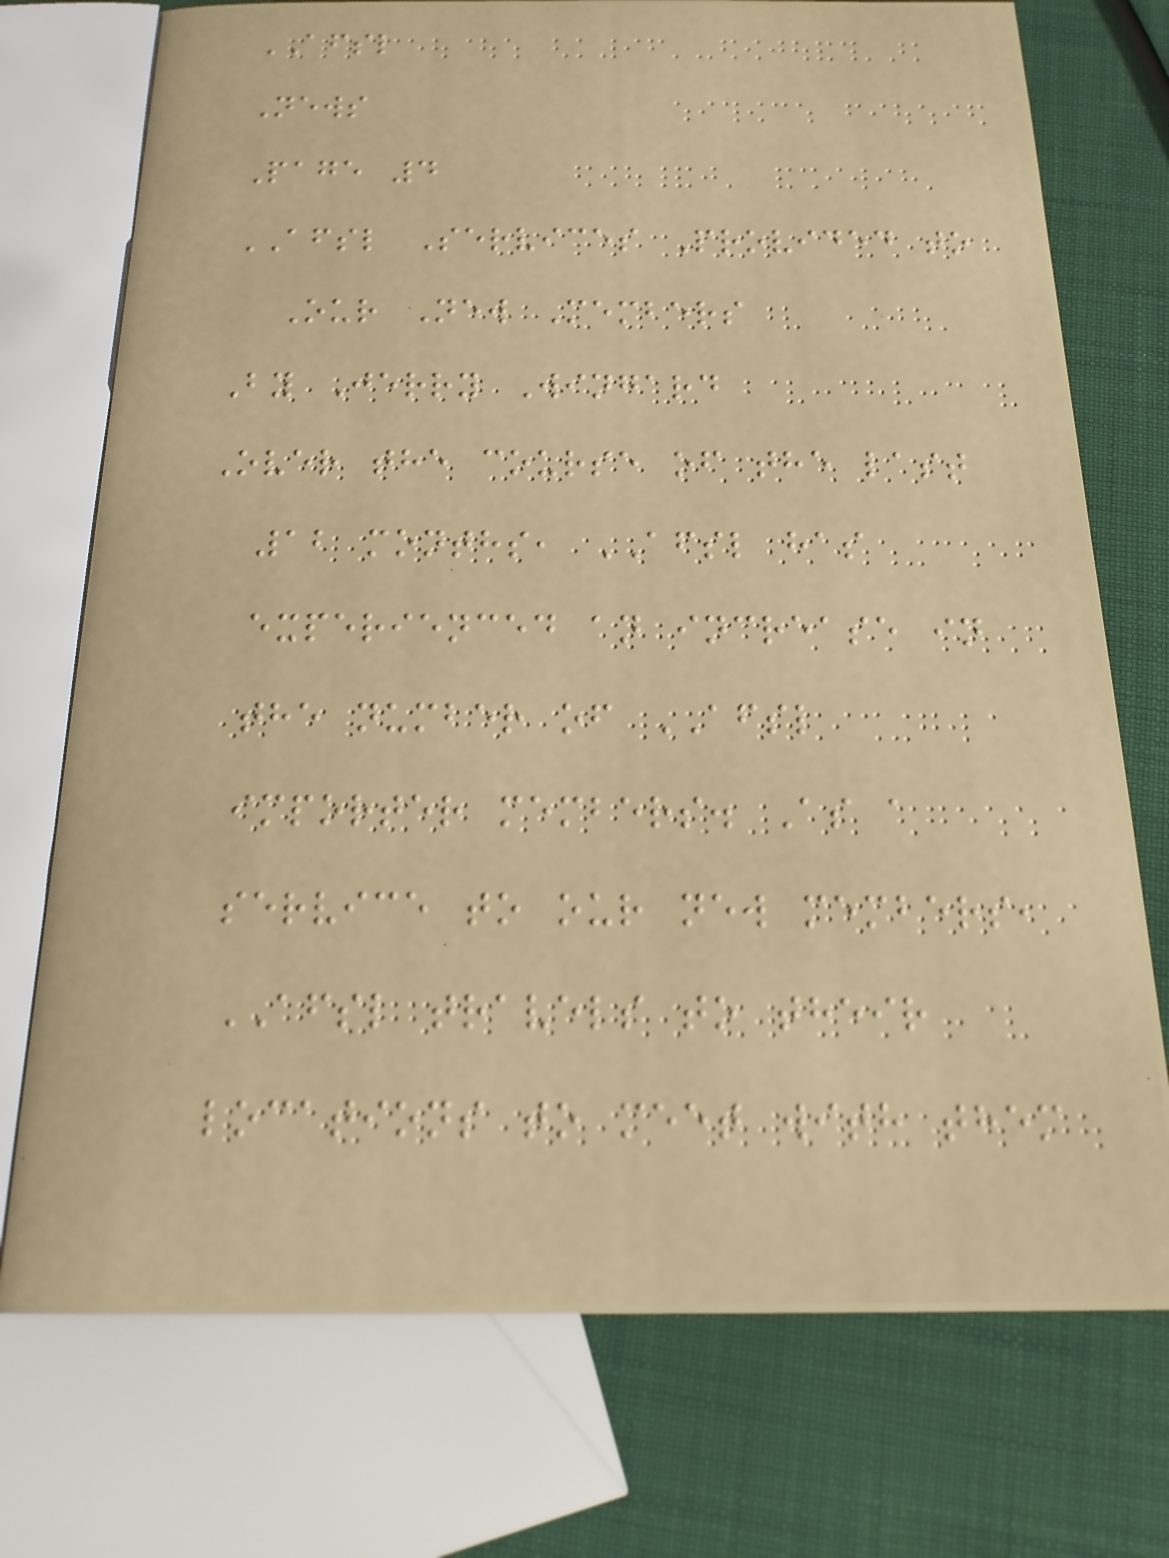AFSL
News
Page 4
AFSL Services Provided to
Our New Members
By Jerry Wingard
Over the course of the last
12 months, AFSL has
experienced an increase in
the number of AFSL
importer members. As a
service to our new members,
AFSL travels to their
locations to meet with them
